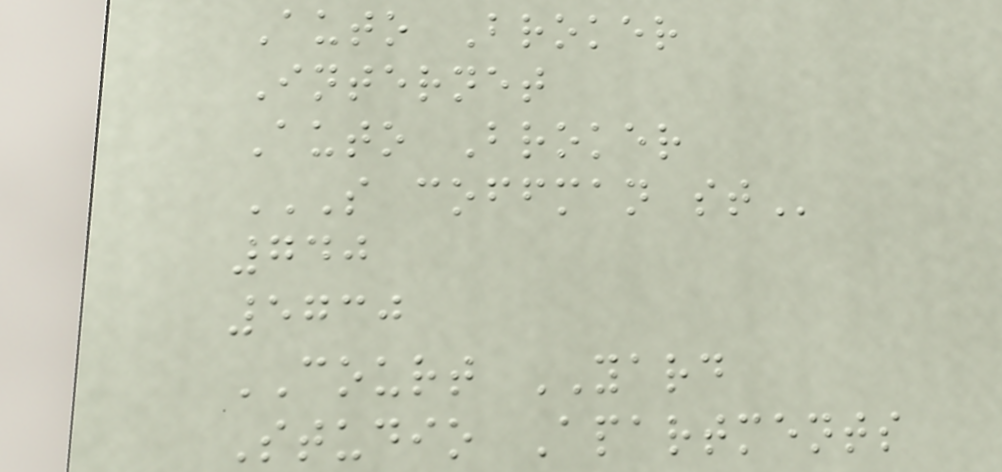Auto Broker
Internet
Auto Broker
S COFFMAN ST
740
5730
COURT YARD
Studio Apartments
